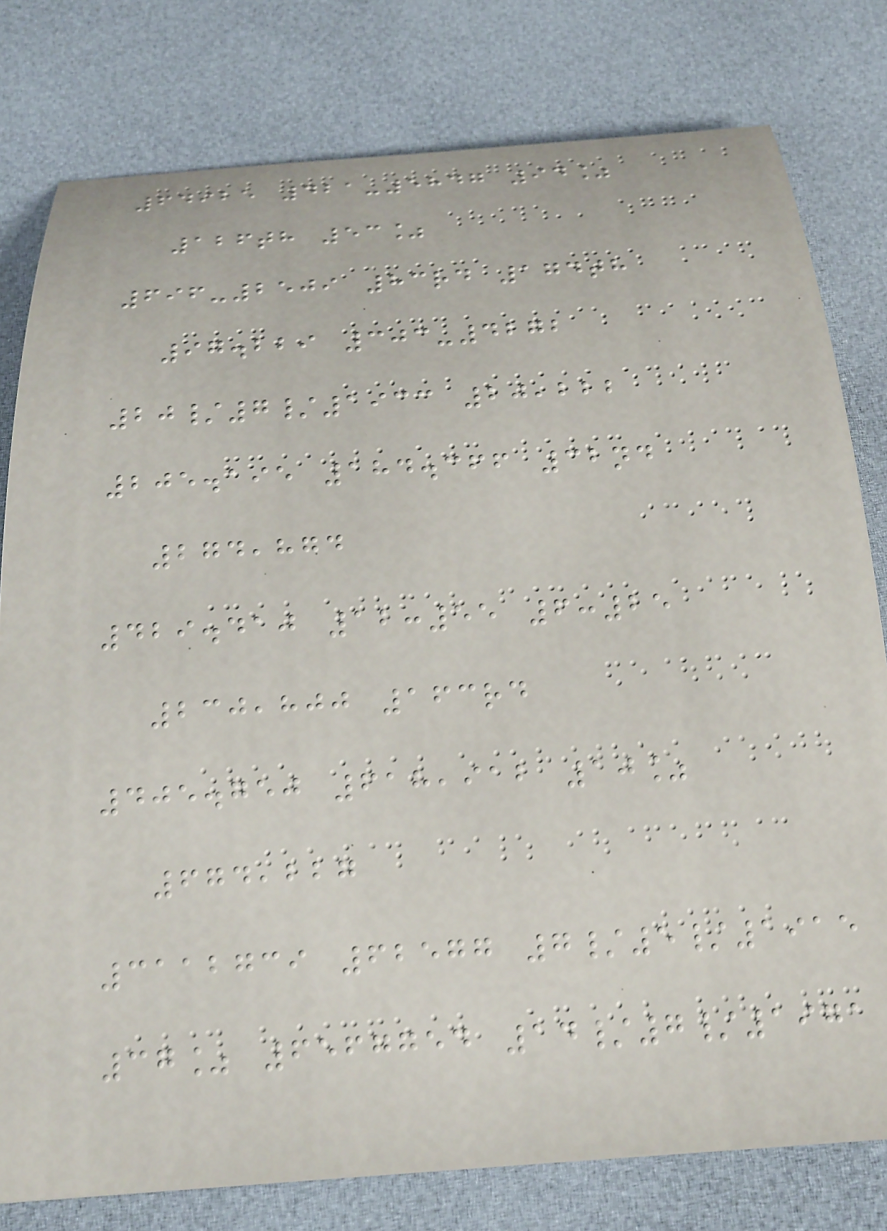64925 421-5847 94%
126th 53%
696-2509 83rd 174th
97.229 303-4272
20/7/1933 20,222
205.195 184.366 32nd
274,874
429.410 12:55 6:25
230,800 163rd
405.750 618,912 10%
674,227
3112739 62577 7/5/1915
37% 6567754 14/7/1971
